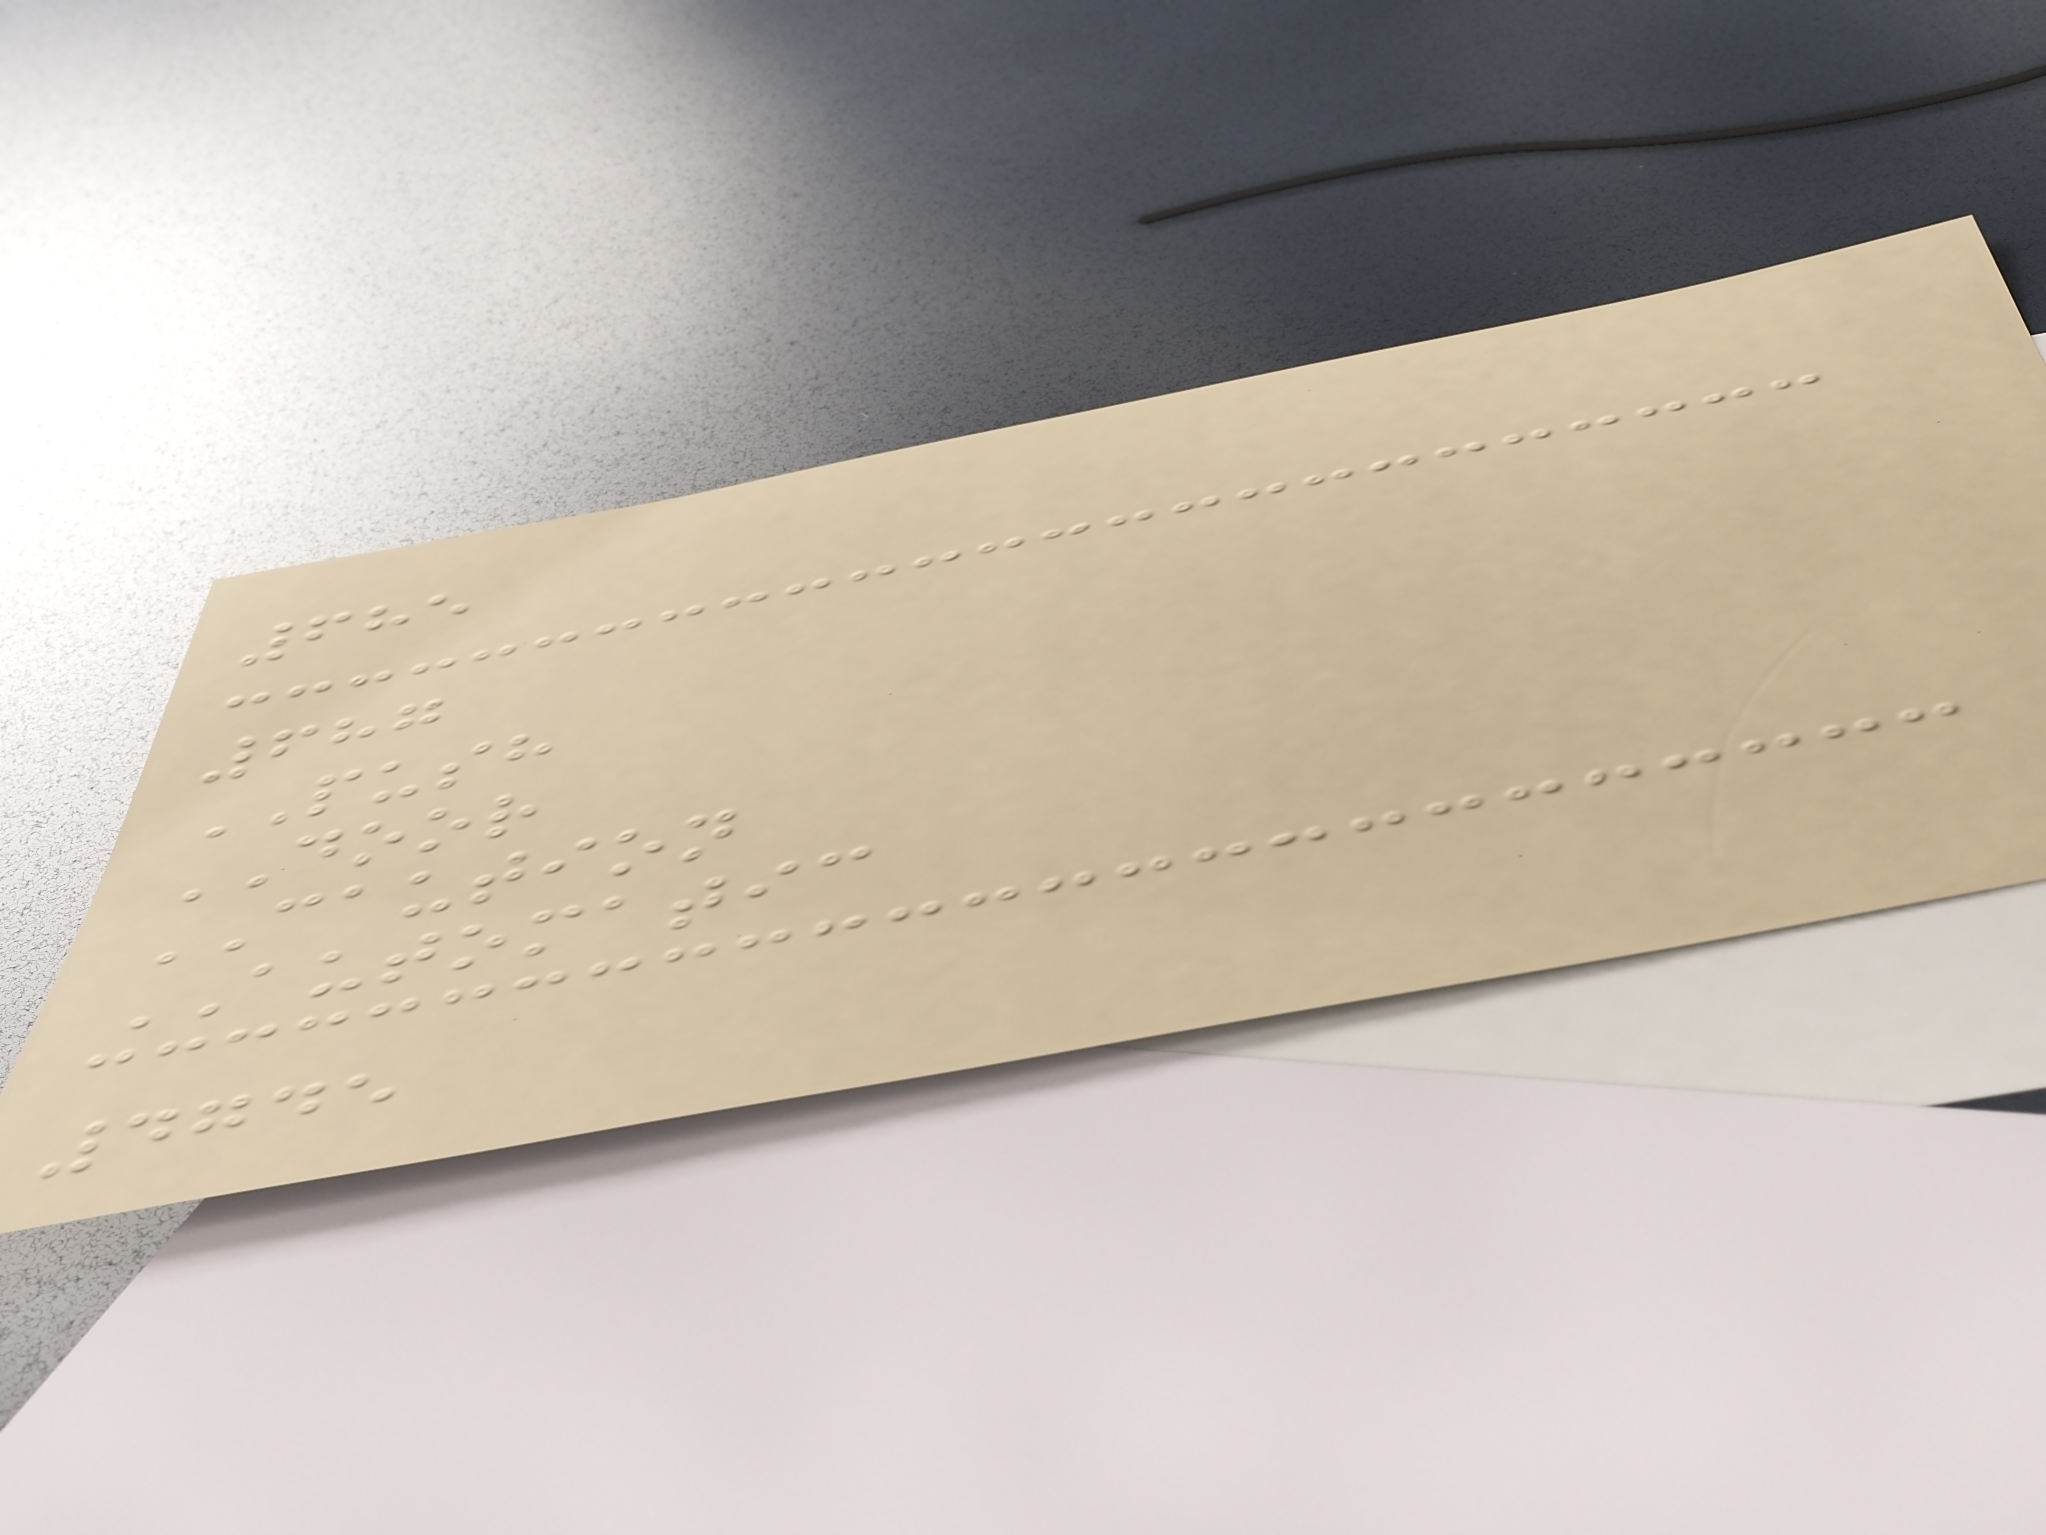685
687
PUSH
DOOR
CAUTION
AUTOMATIC
4745
